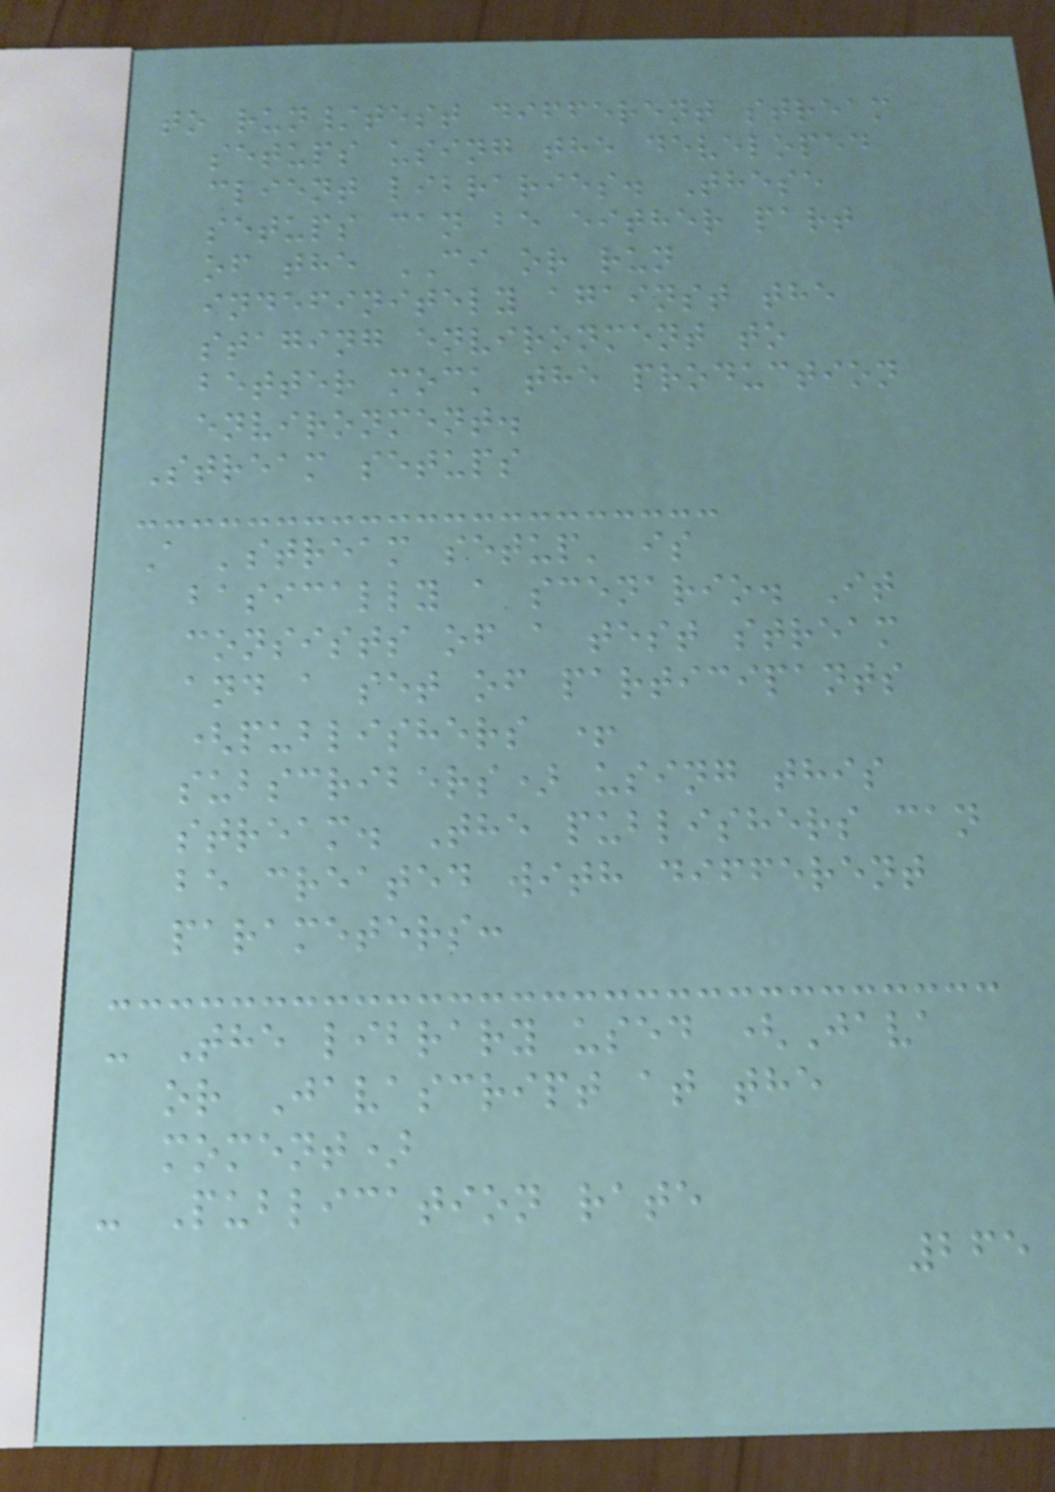to run/test different stream
setups using the developed
client libraries. These
setups can be either part
of the CI or run
indefinitely against the
staging environment to
better mock the production
environment.
Stream setups
A 'stream setup' is
basically a scenario. It
consists of a test stream
and a set of participants
(publishers +
subscribers) using this
stream. The publishers can
be created with different
parameters:
- The library used (Java
or Javascript at the
moment)
- Publication rate
265
